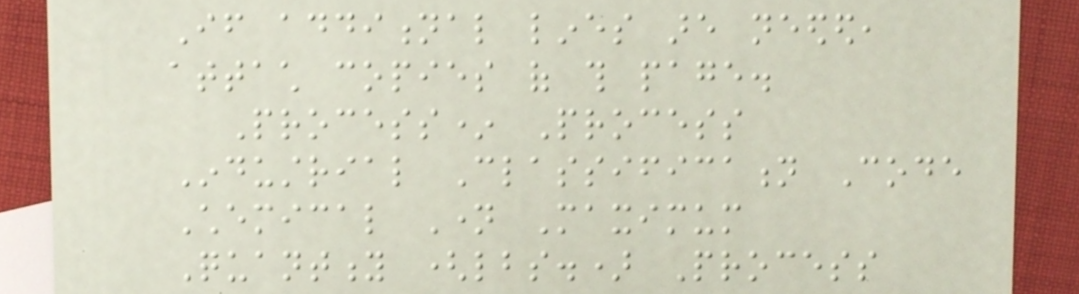If additional lines are needed,
attach copies of this page.
Process* Process
Industrial Classification Code
Chemical Name Maximum
Quantity (lbs.) Process
